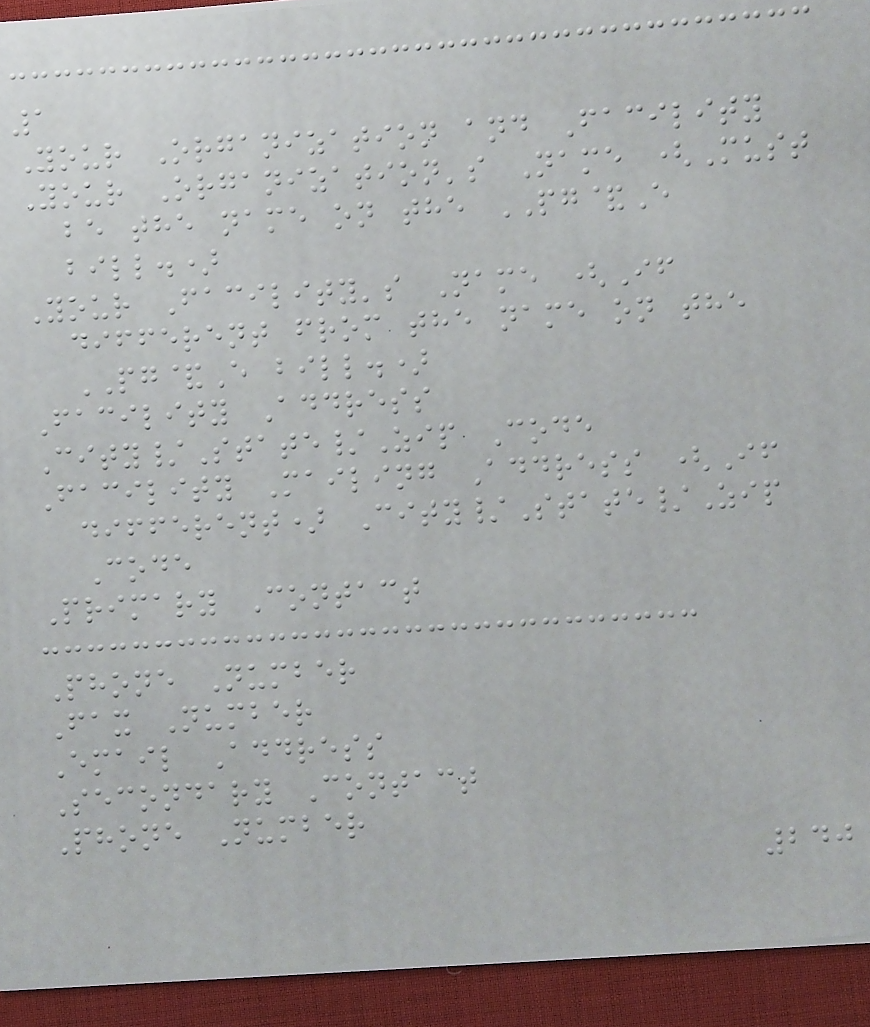1
Your Organization and Facility
Your Organization's Name (Must
be the name on the PG&E
bill.)
Your Facility's Name (If
different from the name on the
PG&E bill.)
Facility Address
City/State/Zip Code
Facility Mailing Address (If
different) City/State/Zip
Code
Primary Contact
Phone Number
Fax Number
Email Address
Secondary Contact
Phone Number
240
